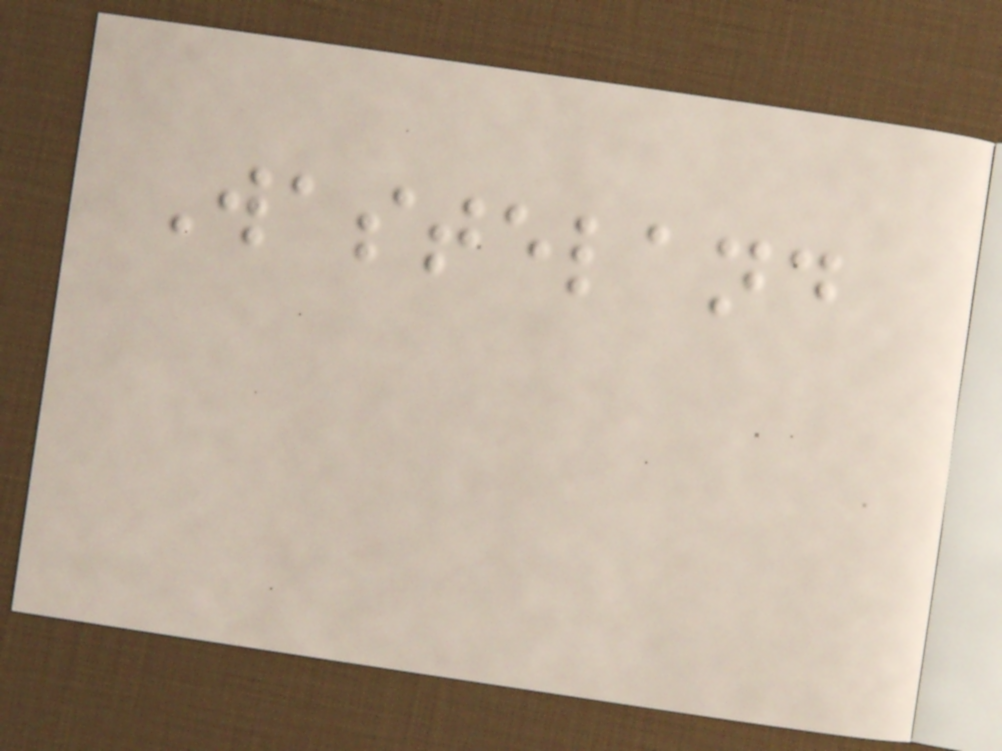Wasteland
